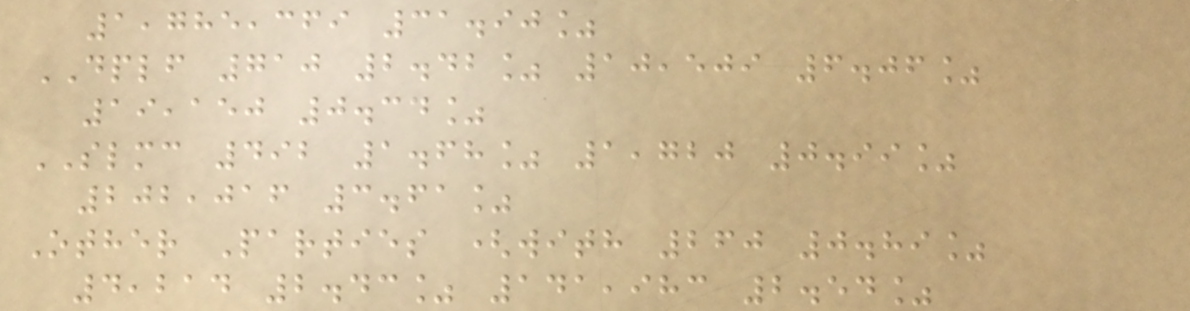1,785,369 31.90%
DPLF 710 2.42% 10,509 6.06%
19,150 0.34%
SLMC 492 1.68% 1,720 0.99%
202,016 3.61%
Other Parties (with 260 0.89%
4,214 2.43% 141,983 2.54%
